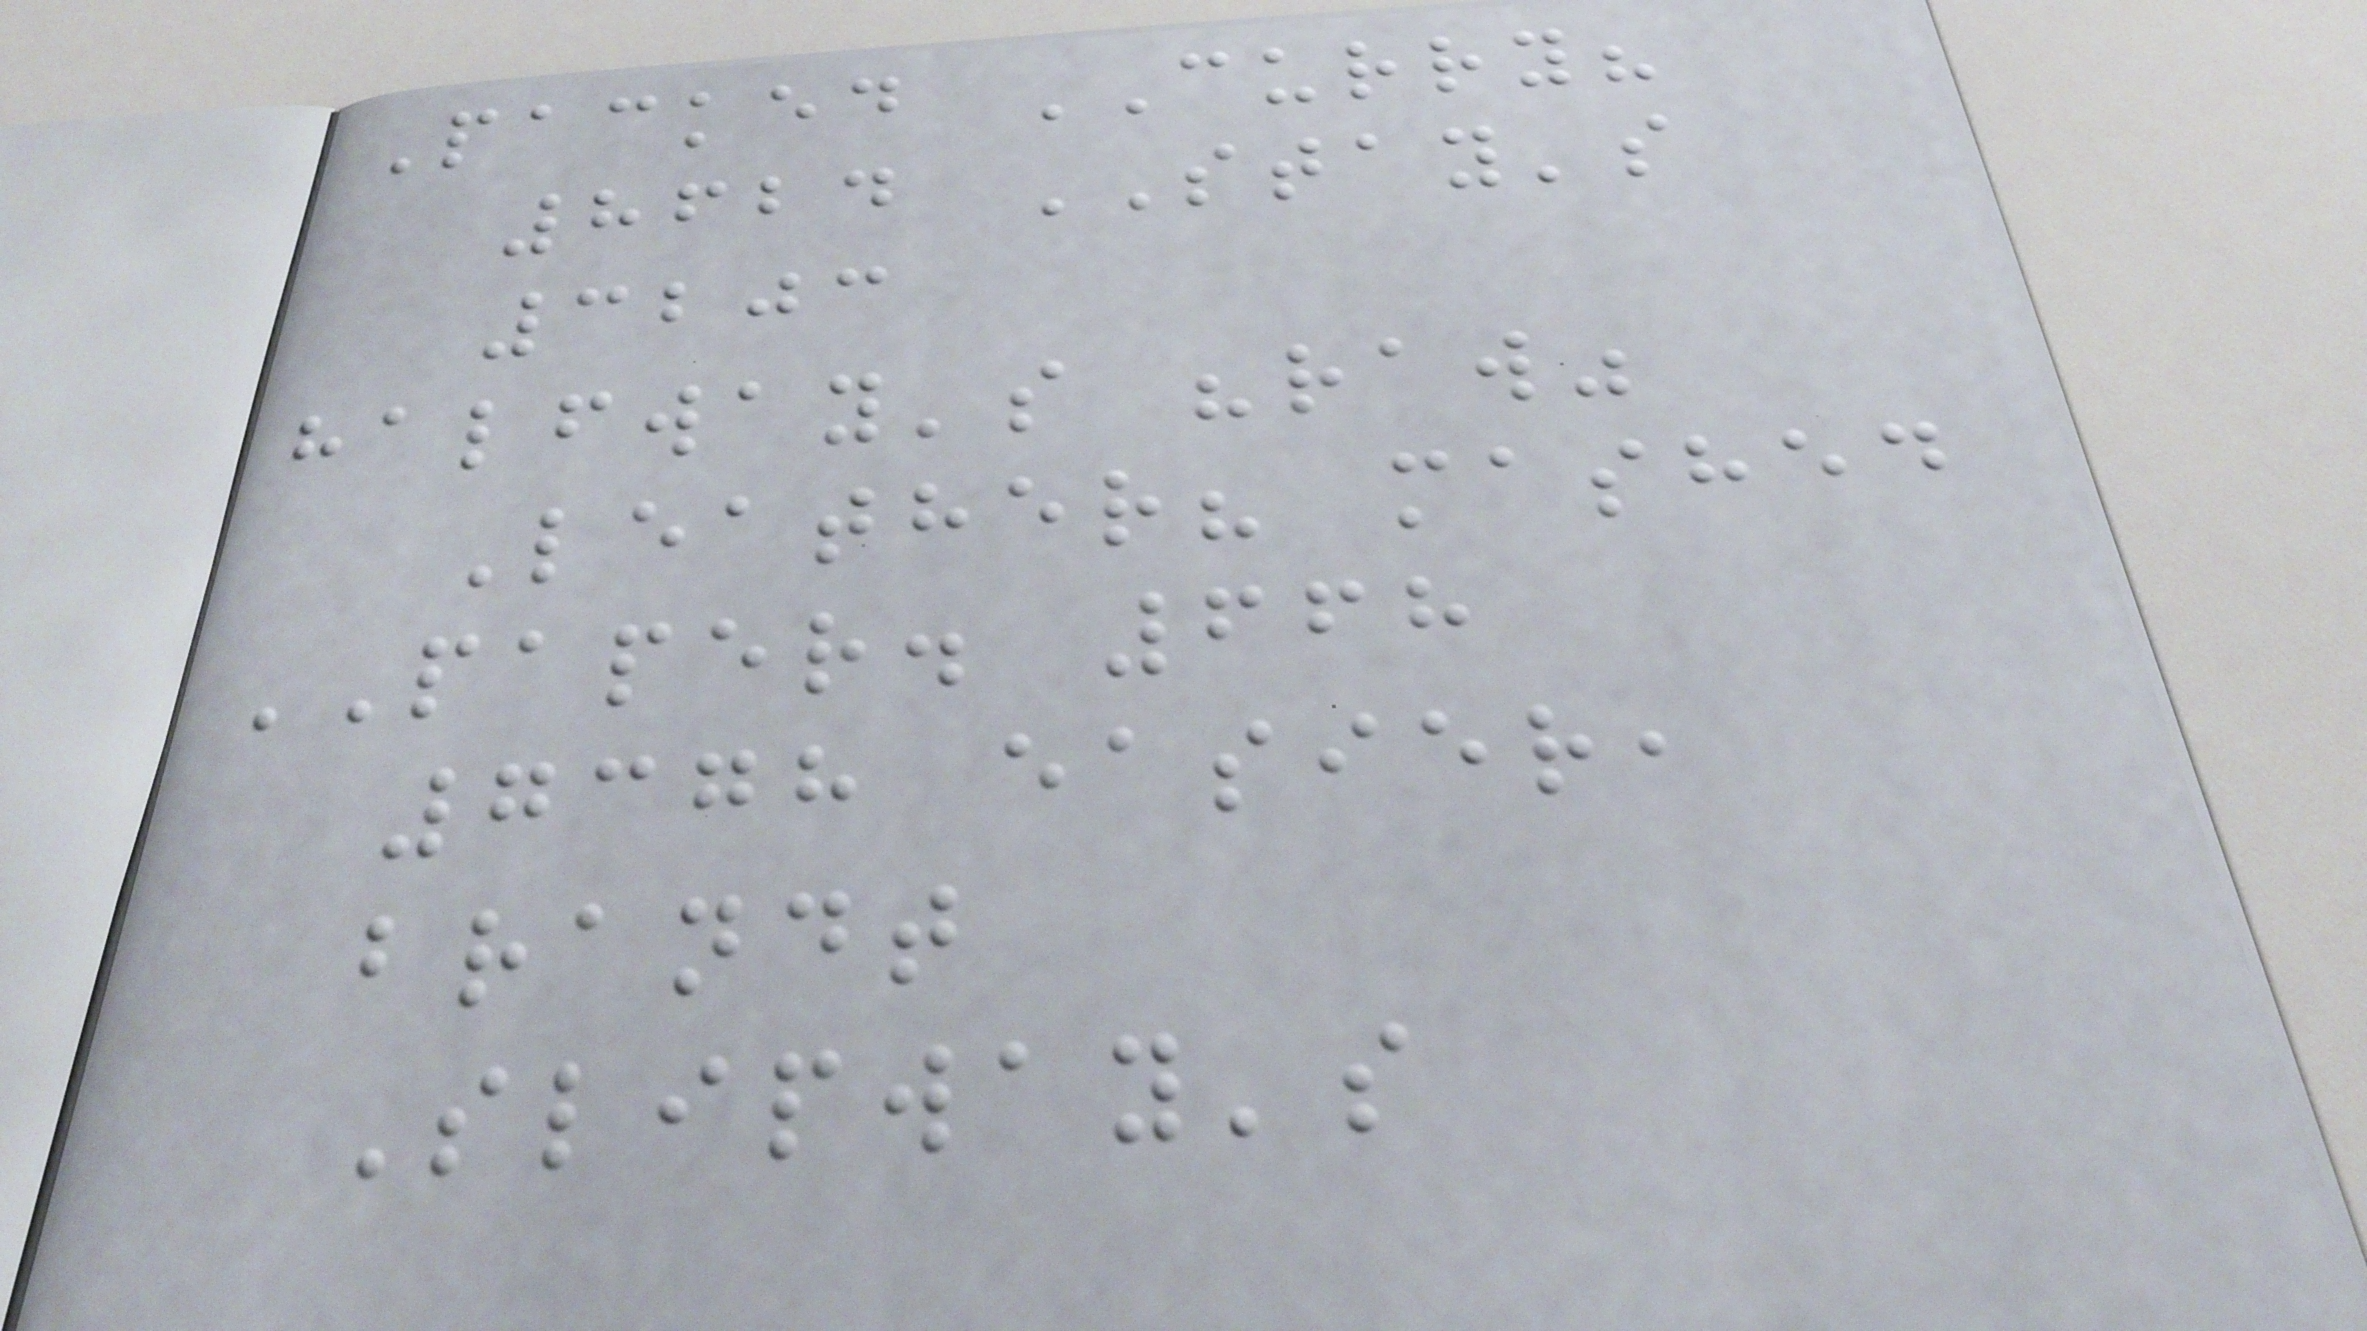Packed CURRY?
8624 STAY's
3203
halfway's "raw"
Leather? mashed
PAPER. 668
7378 easier,
brandt
Slipway's
